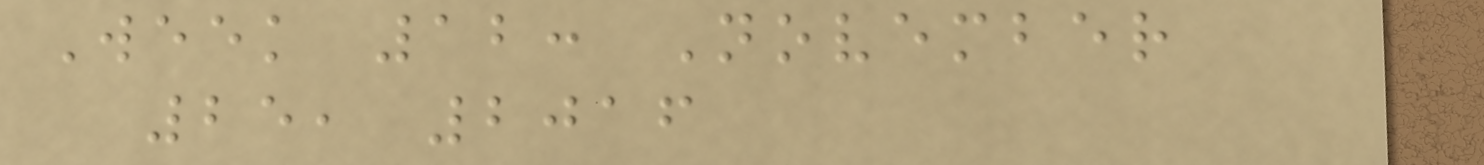Week 12: November
25, 2016
